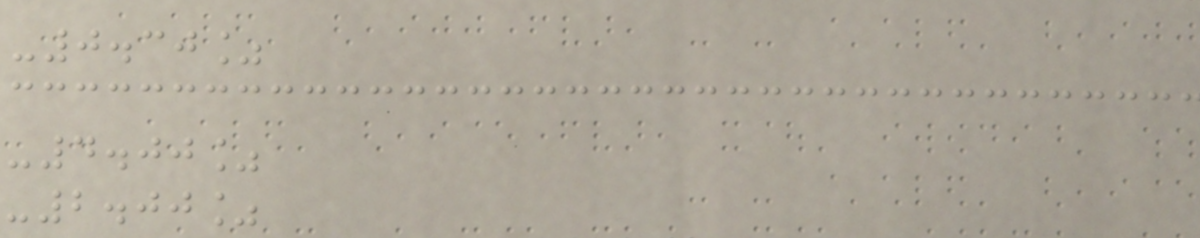-0.30%
-4.00%
-2.00%
